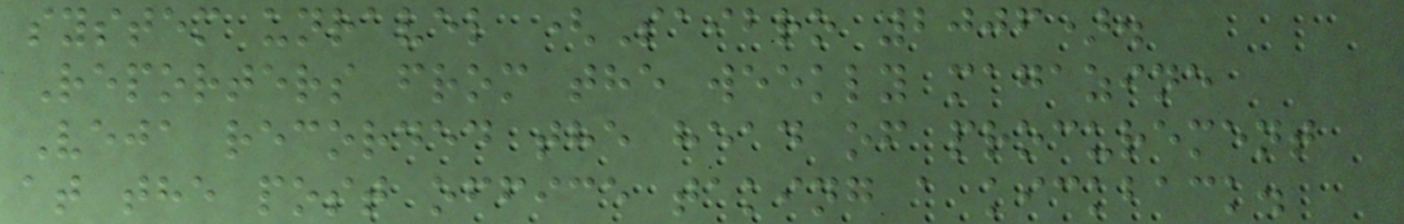system unravel (Saibro 2006).
Reporters from the weekly magazine
Veja recorded the head of procurement
at the post office taking a kickback.
